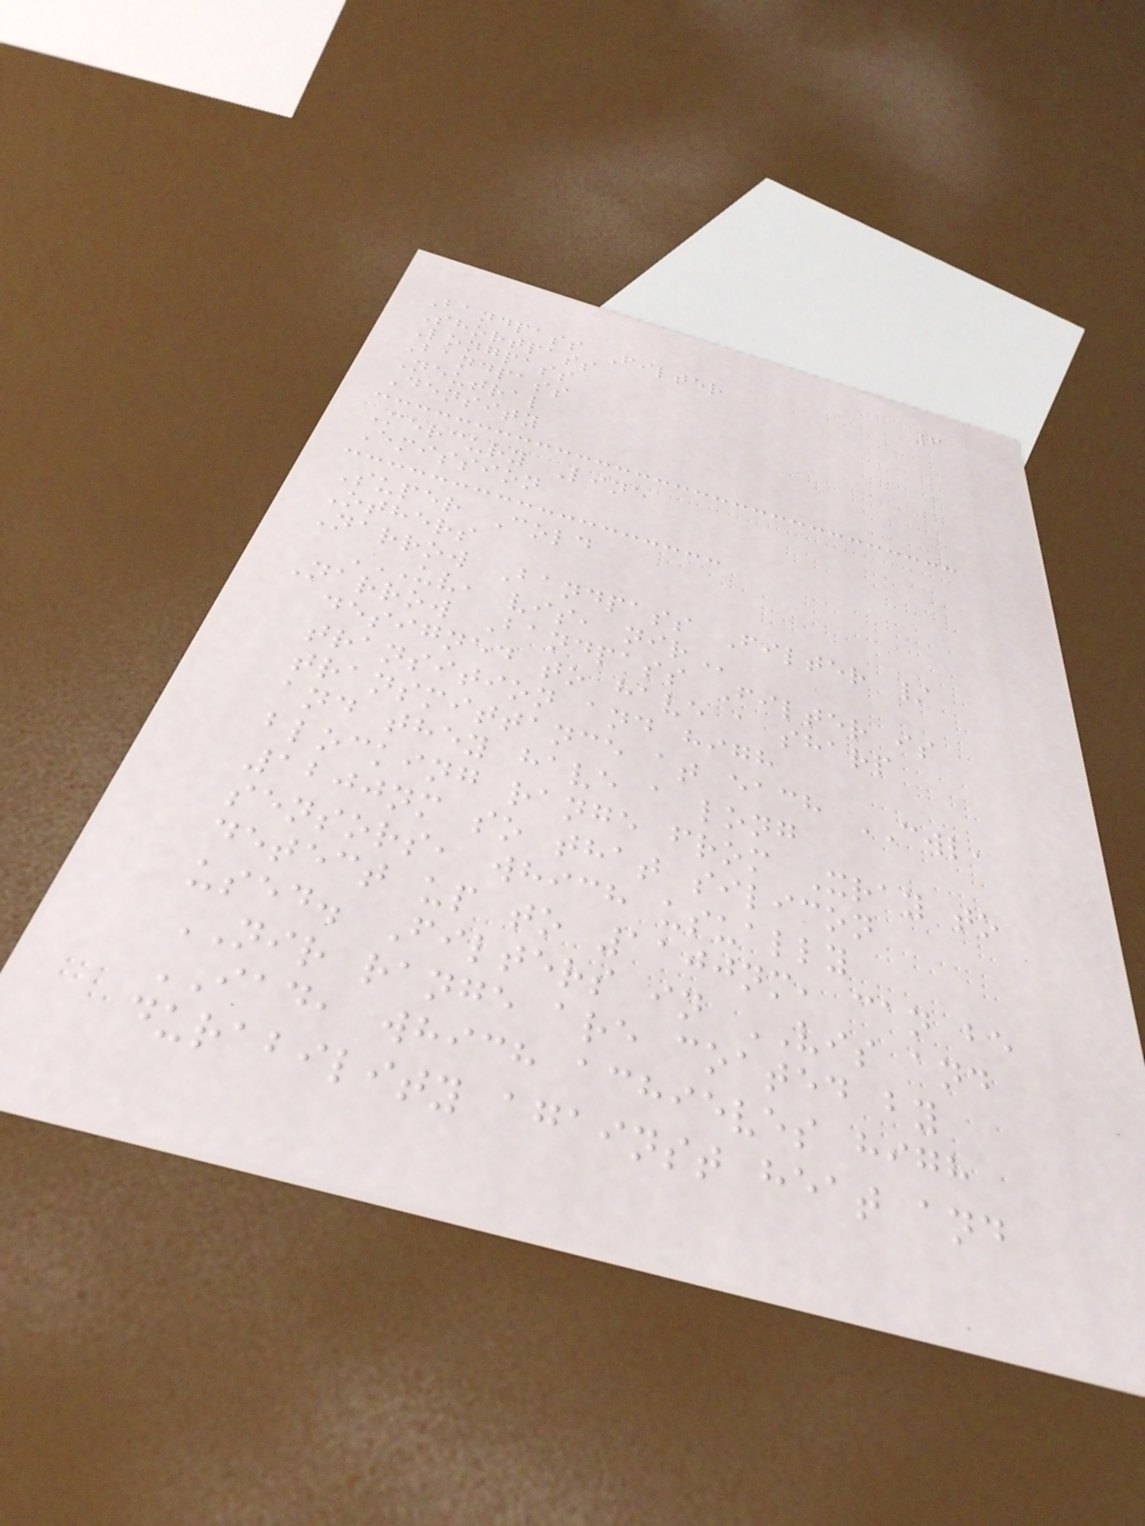6
Bandpass Filter
Shortpass
Longpass
Bandpass
Neutral
Density
Mercury Line
Emission
Super Cold
Others
Narrow Bandpass Filter /
UV, VIS, NIR
Narrow Bandpass Filter is
designed to have a sharp
transition and high
transmittance at each CWL,
and they have a long
blocking range from Xray to
1200nm so that silicon
sensors, which usually
detect up to 1100nm, can be
used. Filters in VIS and
NIR range are coated by
IAD, which achieves high
durability against heat and
